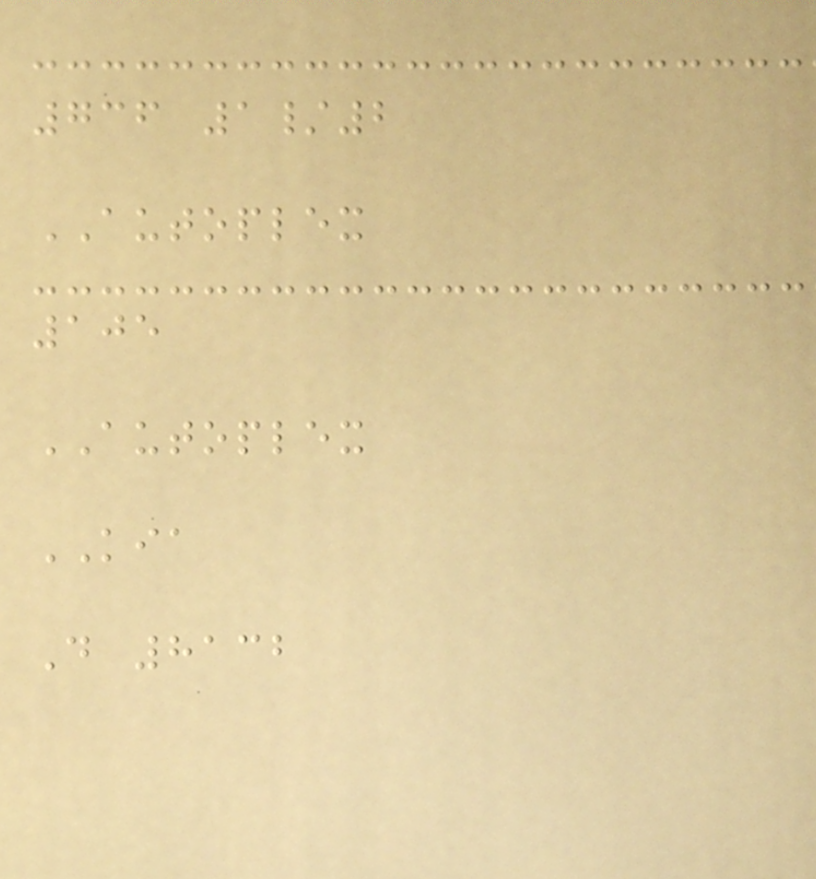736 1/2
AUTOPLEX
105
AUTOPLEX
KIA
D 8132
